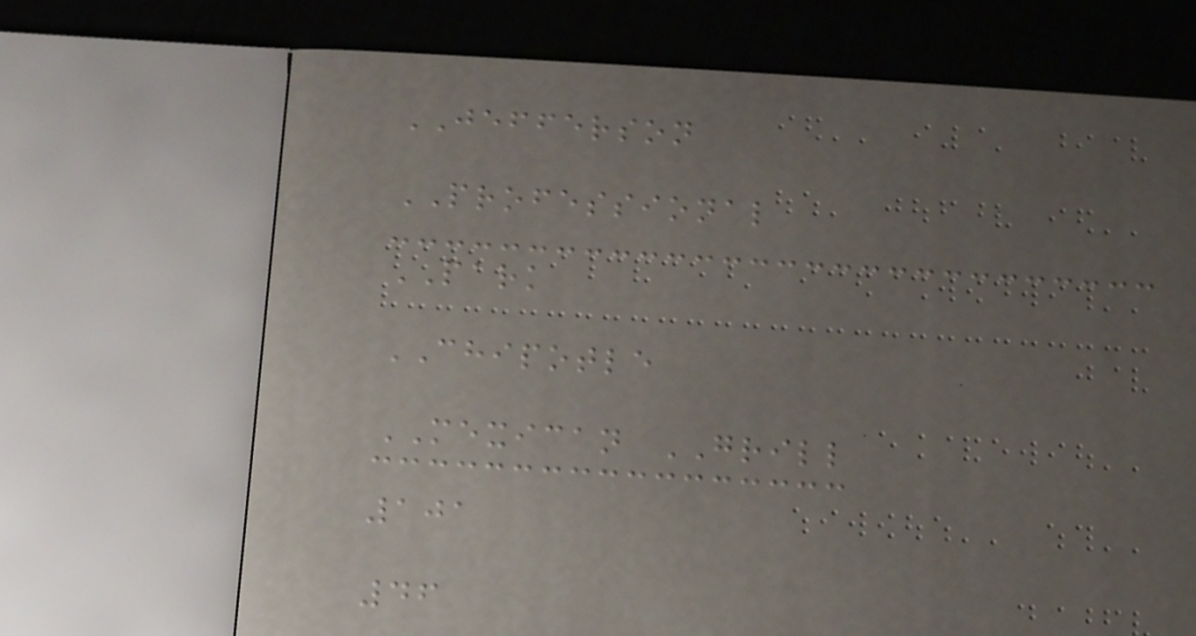JEFFERSON
PROFESSIONAL
PARK
CHIPOTLE
MEXICAN GRILL
101
46
